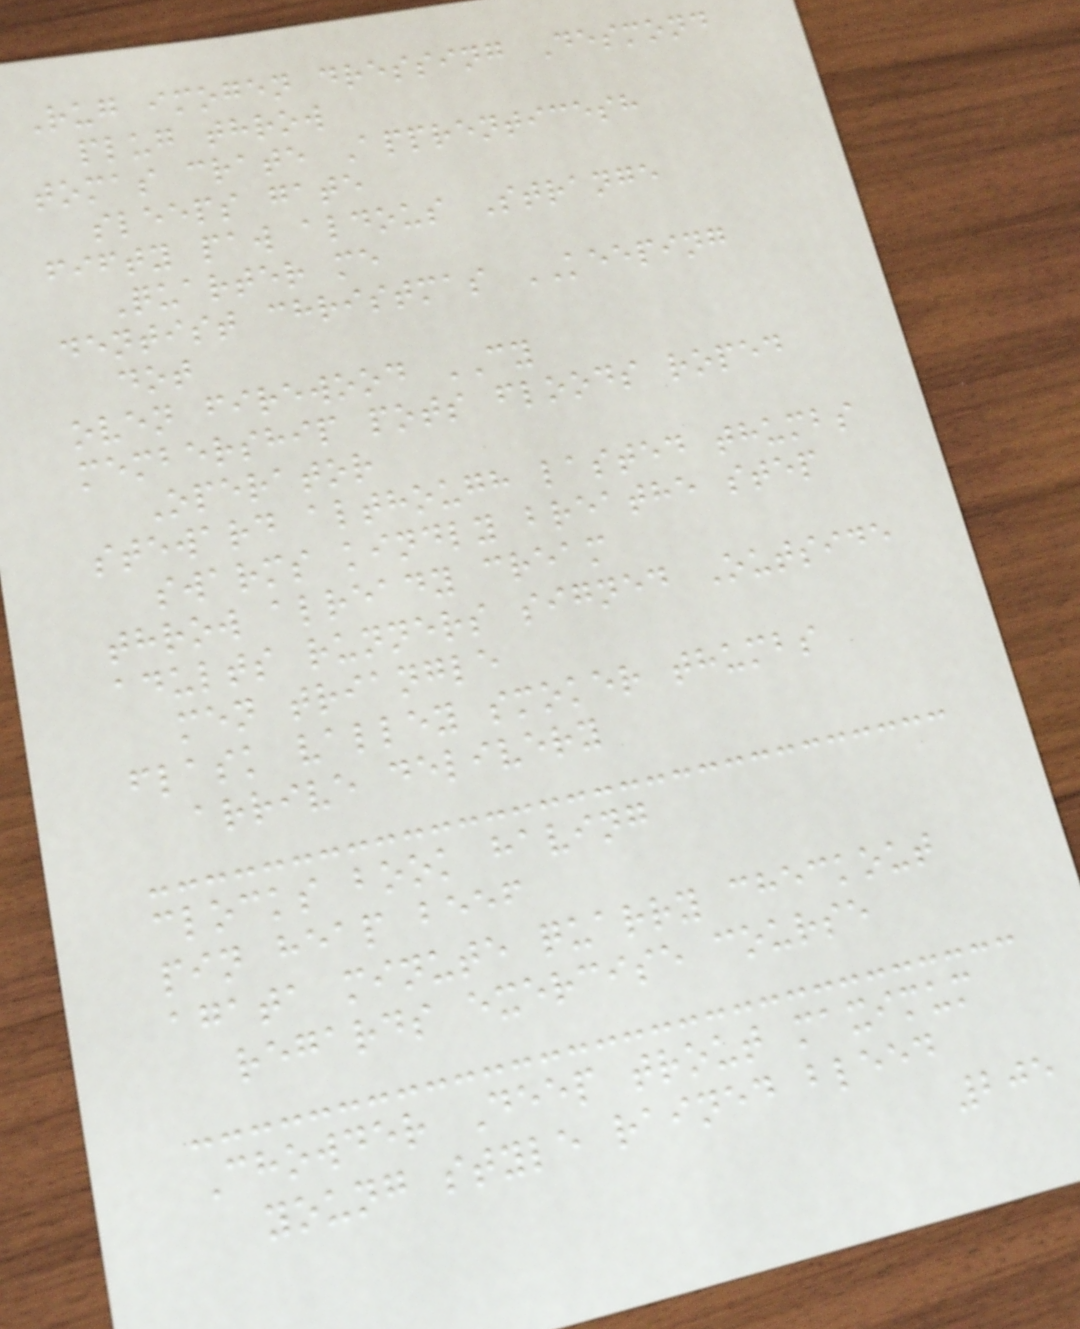Rug imogen dressing Desmond
plug throw
tomas crate Apprenticesh
sleeps gate
fifty paw aldous Strange
Quarter me
dentist christmas KEEPING
dot
oven firewood CY
membership pots floods roped
Operator
steward although lasted thumbs
swarms kindly breathe step
throw already cream
adults runners signed Outside
men triangle
flask valley smoker thumbs
arrive delivery
clocks book having
pin heap beef
agata minute quarry checkout
regards exercise course
Chowder Deep trout maximum
young style rained bleed
205
